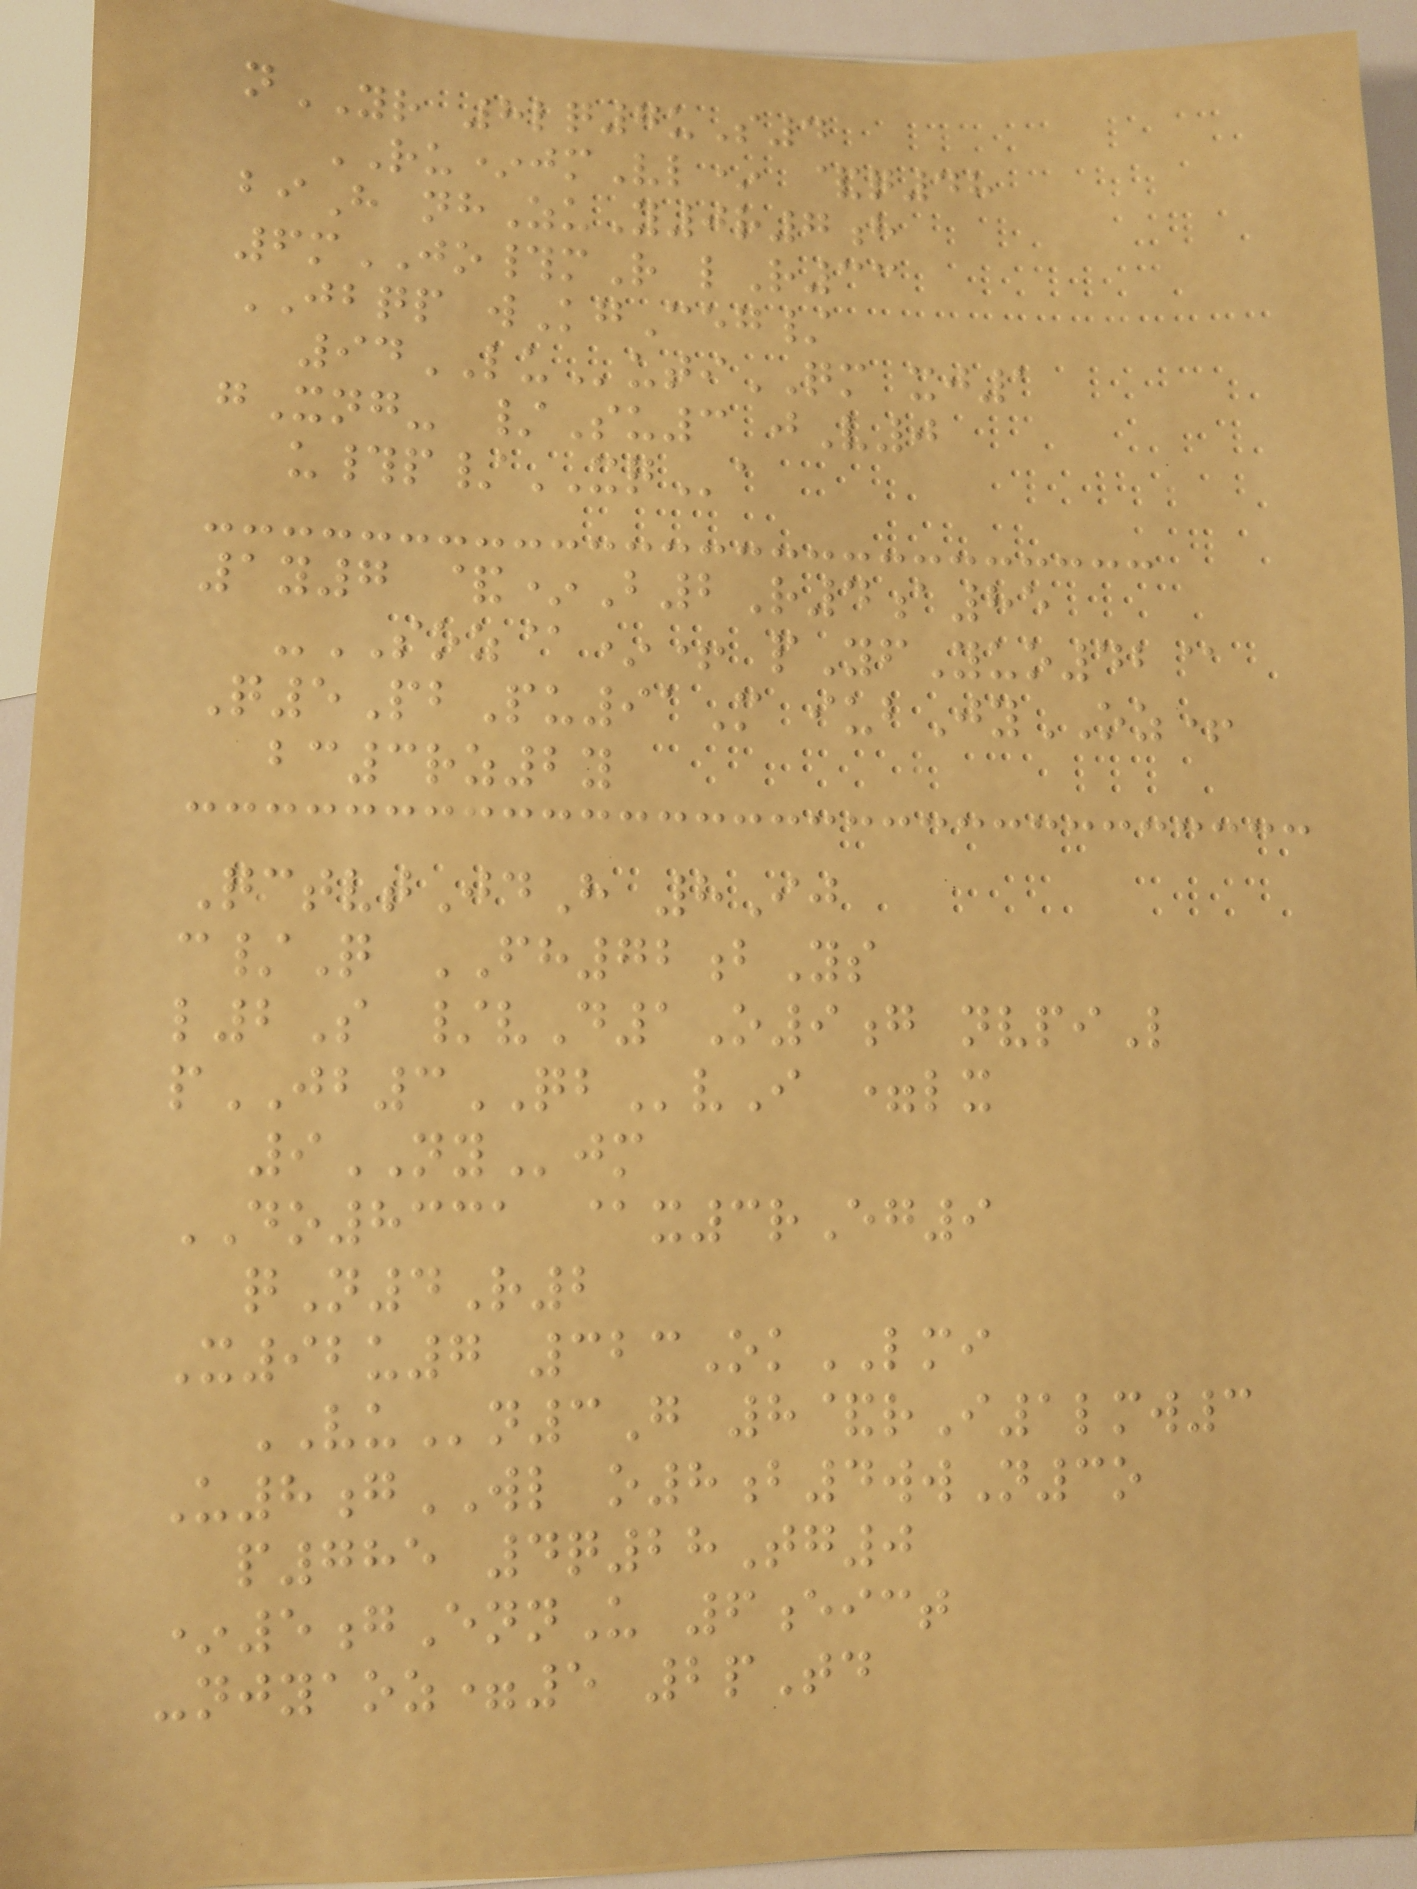nYR 8lq7uS4
RU*jmVl* &q48
biH nhZuY0r7h
6mJO#mR lR33
JBQP wKgCeg/
94LUutiQM xj1
gXng- /Su3 jV0
u#p/XQa
1y7 &*B2R4a85
-SOZ@*+ pYfYuo42@
Q5PbPu91M iubJyOZ+
bc3rz2y
QctvtJdH 8Ij
c/Q FH72bYs
l2S /vD1O9g nvpiL
pJB3QBvI =lx
9NYjm
DO8331 @x3rEg9
qN4R2
X92u7 323OkLMI
VUn3G 8&rI1lmw3
U8gWL o8b4wwN3o
p785 4q28Tg0
*5gEnnU 6eict
-njyaoz=5 2pTd
